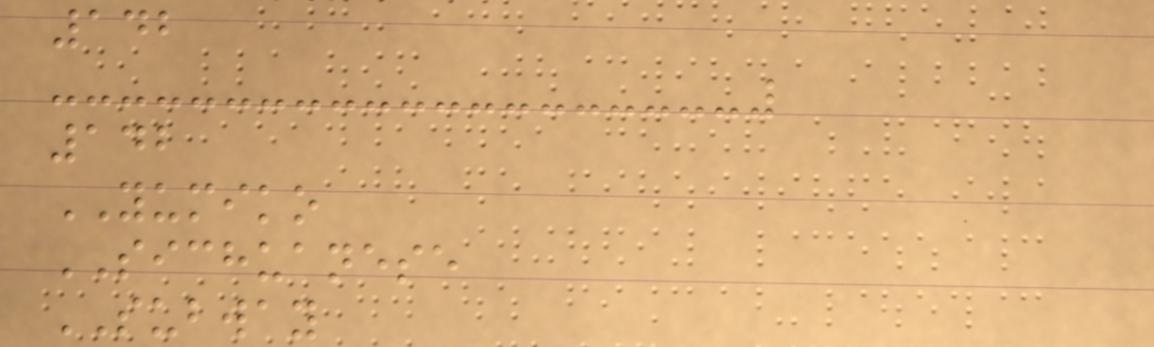142
142
YUMIKO
SICHUANESE
SUBWAY
